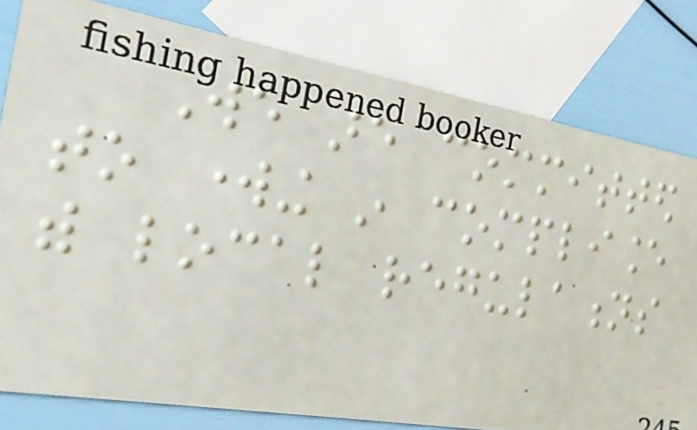We are committed
to working in compliance
with local regulations
